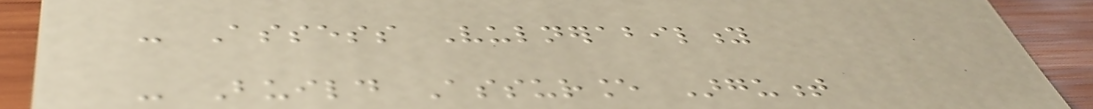- Assess Vulnerability
- Build Assurance Argument
